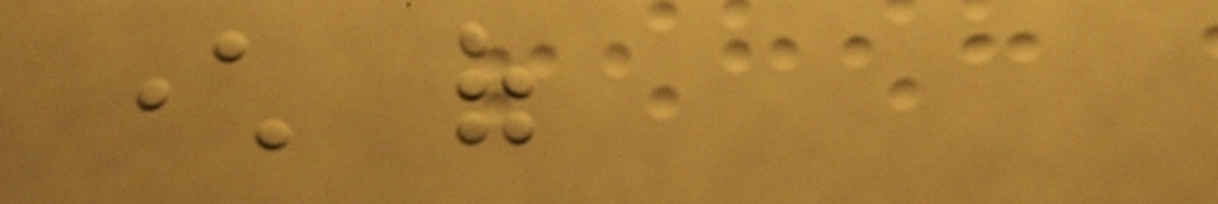character of
